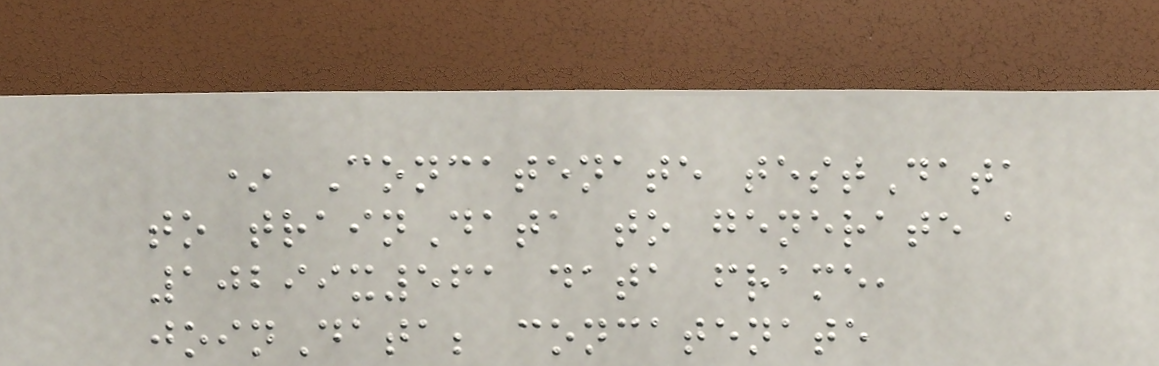* Concatenate testData
to trainData to generate a
10299x561 data frame,
joinData; concatenate
